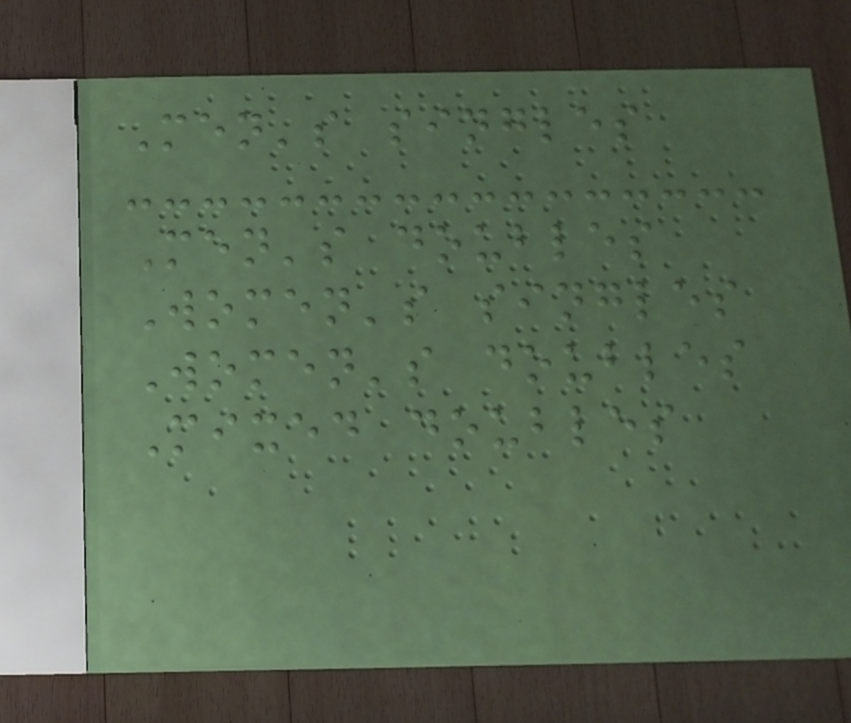Men's singles
Men's doubles
Women's singles
Women's doubles
Mixed doubles
